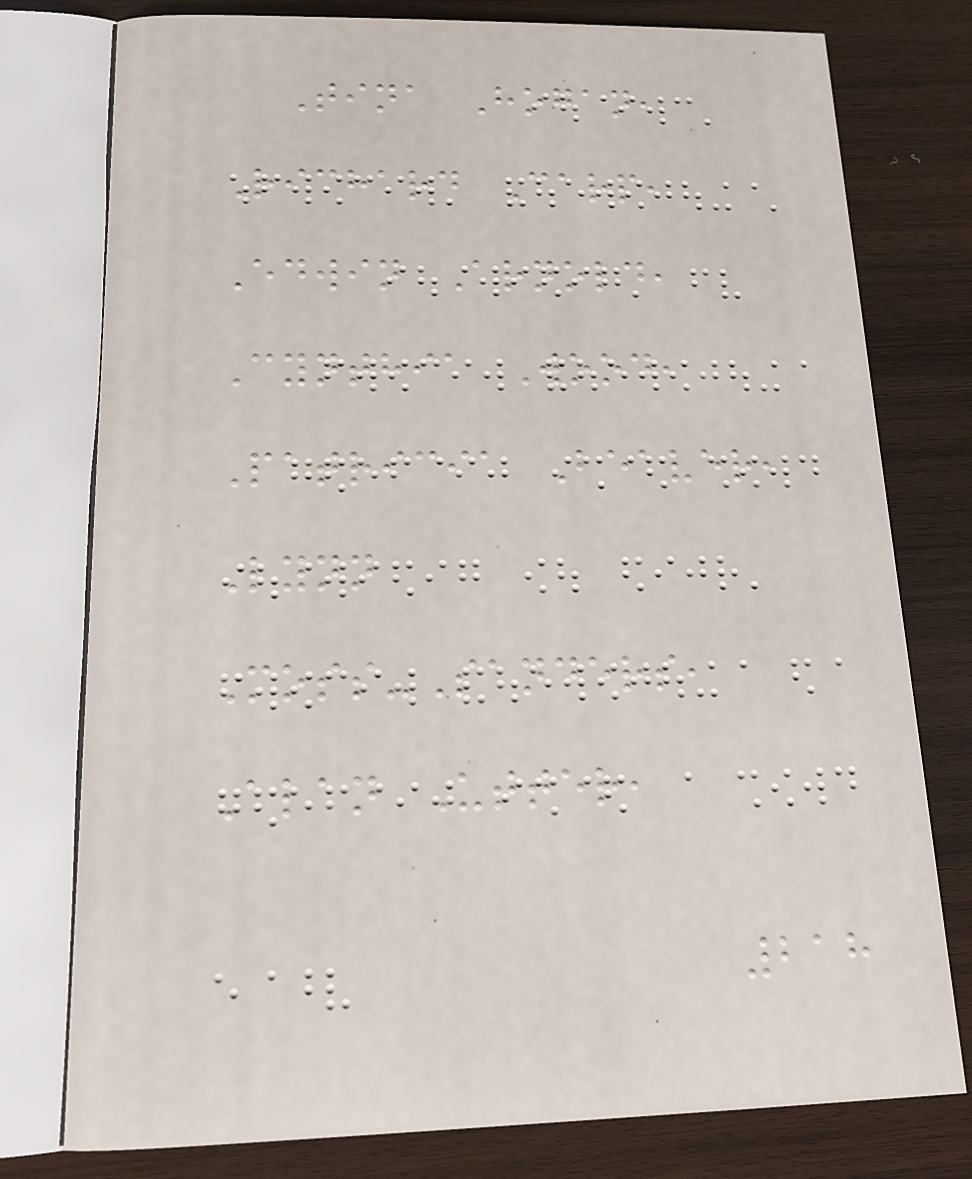Tina Hogan,
Richard Carp,
Edwin Arnold,
Cynthia Wood,
Patricia Beaver,
Lynn
Moss-Sanders,
Alan Utter,
218
